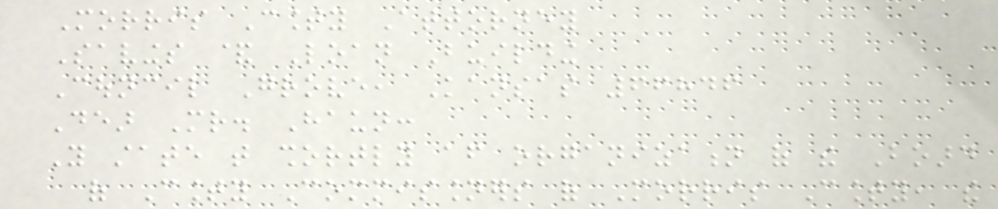Morris County Attorney
Savings & Loan Building
Council Grove, Kansas 66846
Dear Mr. Haun:
You state that shortly after organization of the Board
of County Commissioners of Morris County, the
